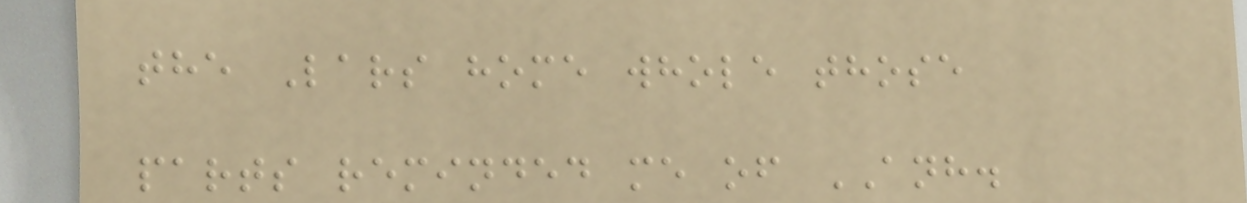the Lars home whole those
parts reminded me of ANH.
